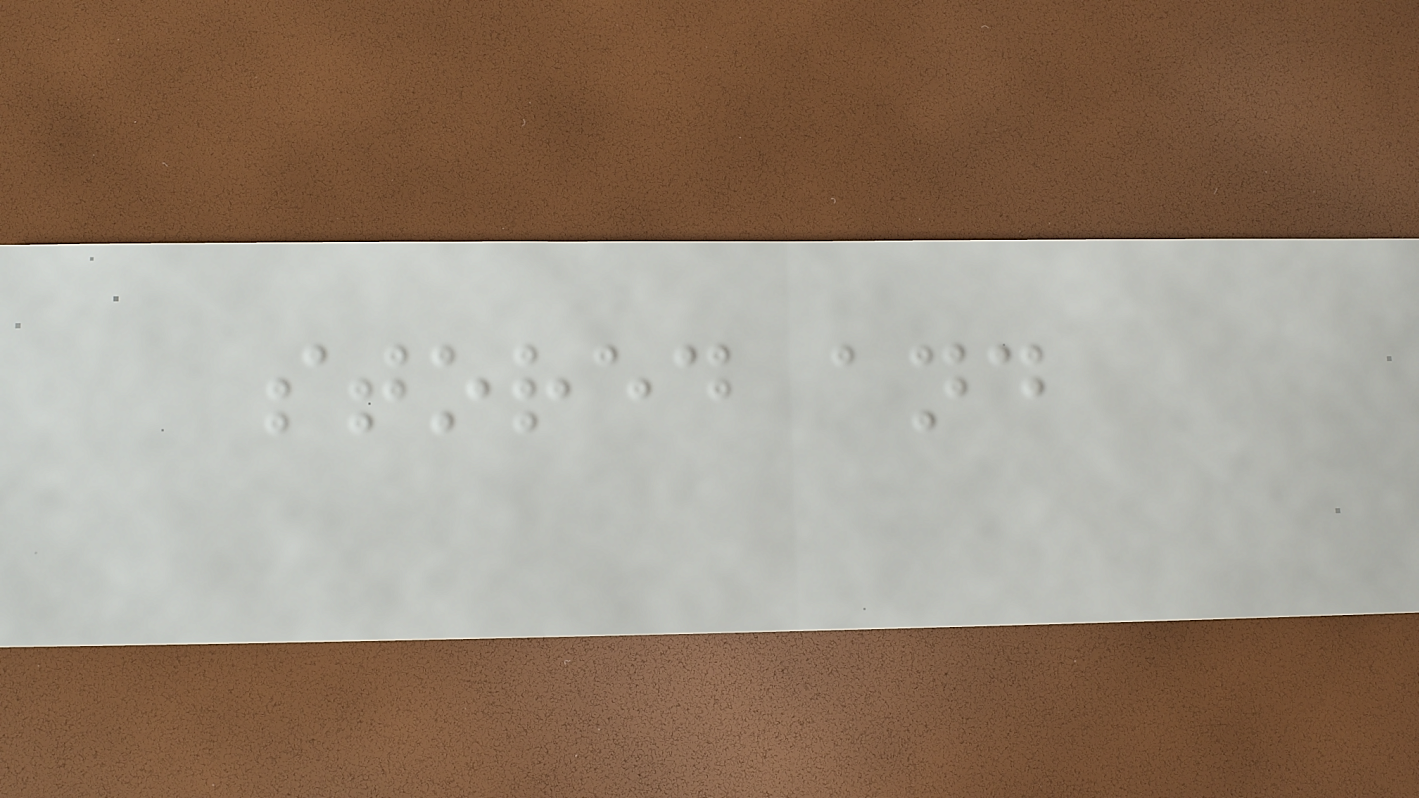stored and
